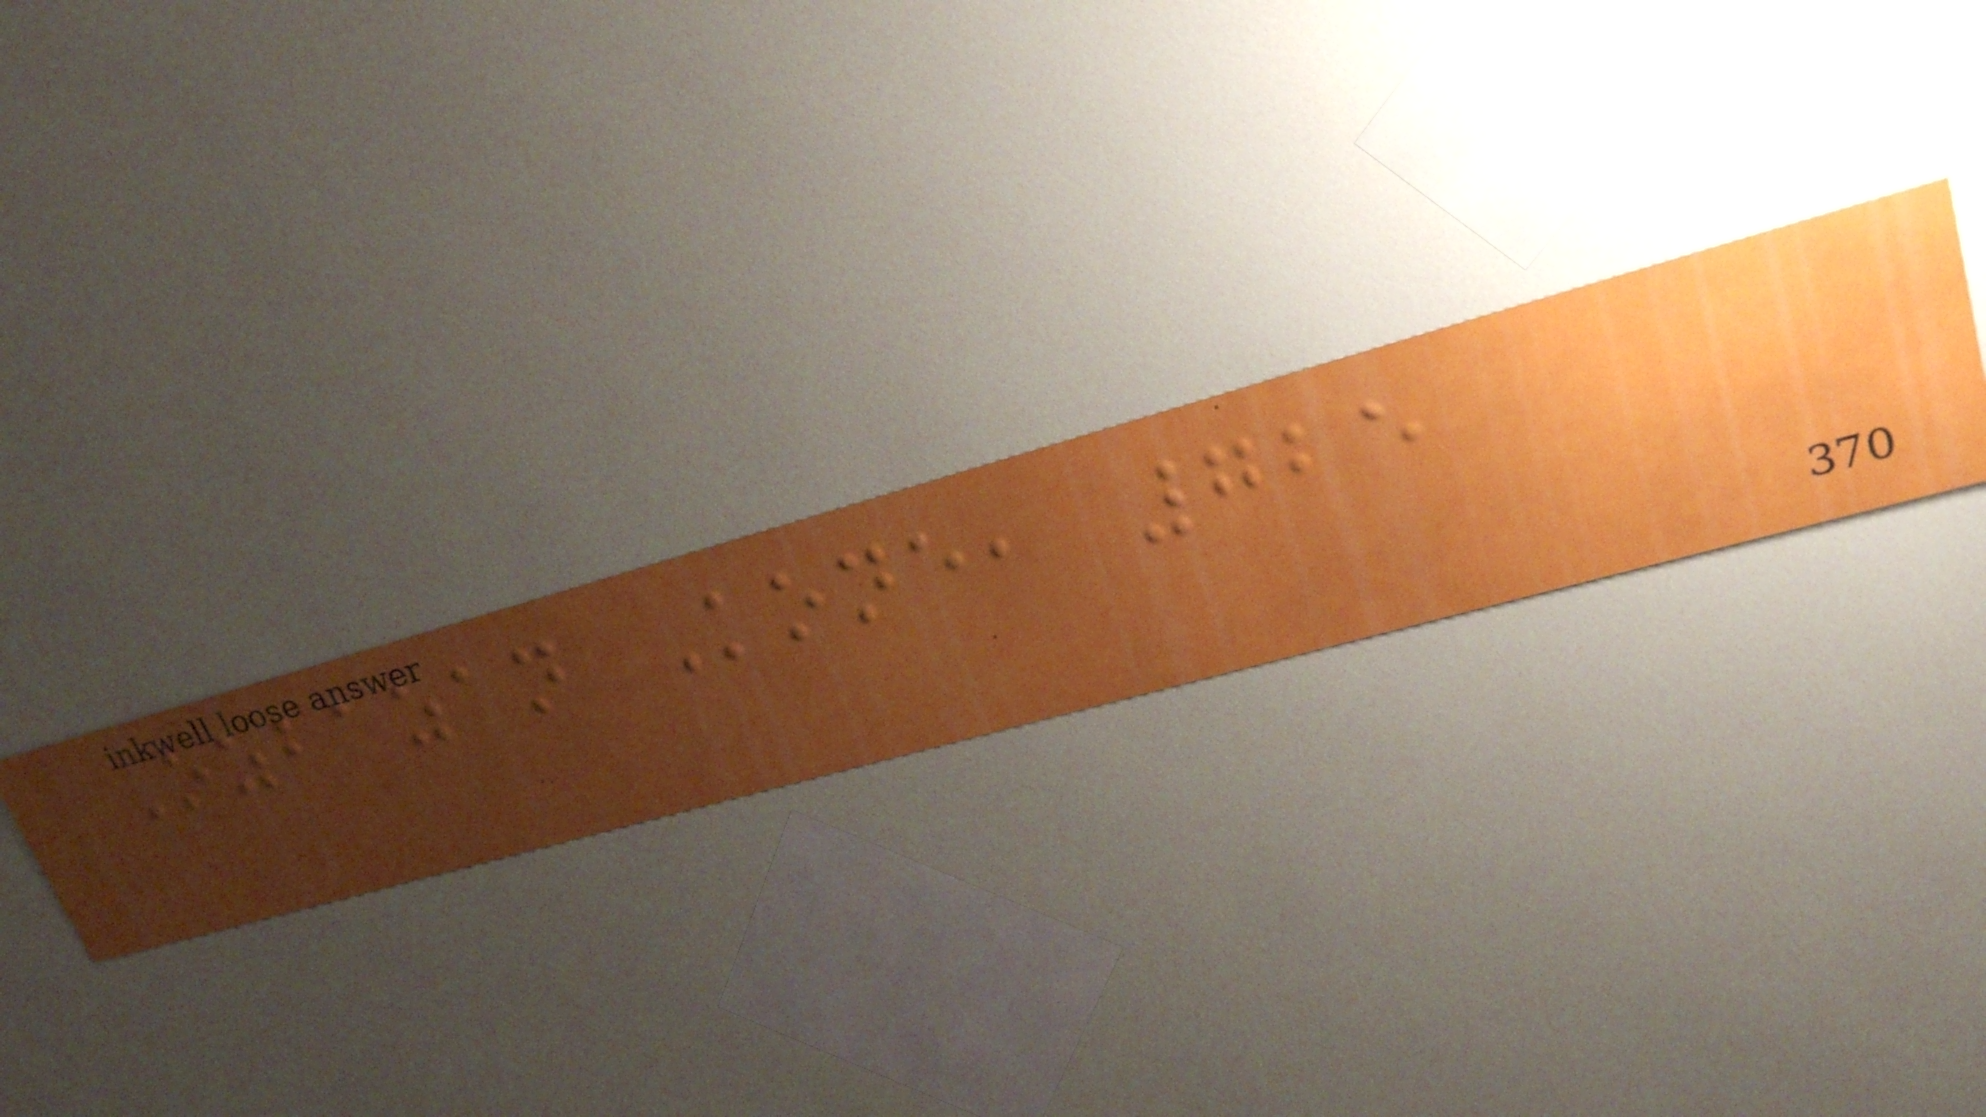Ozbazan Kone, 725
